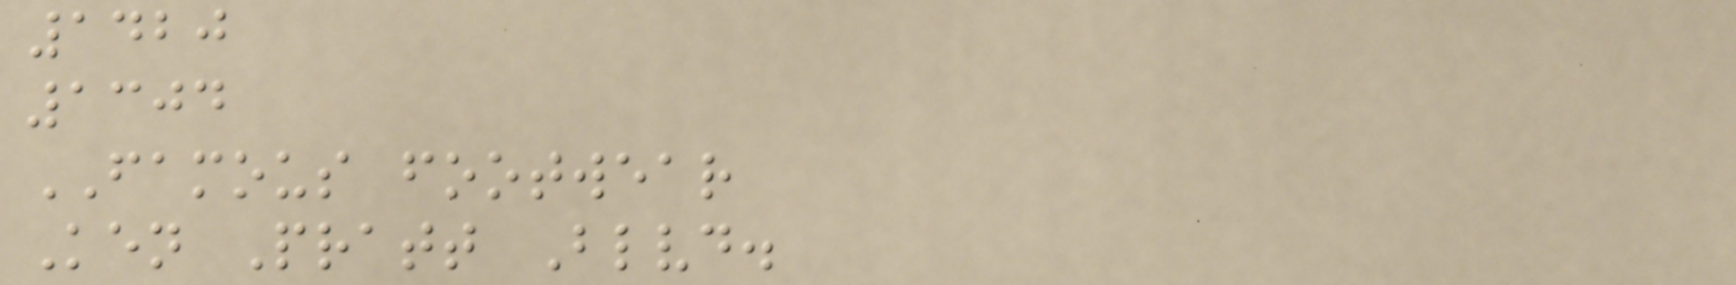1420
1304
FAMOUS footwear
Ken Pratt Blvd.
